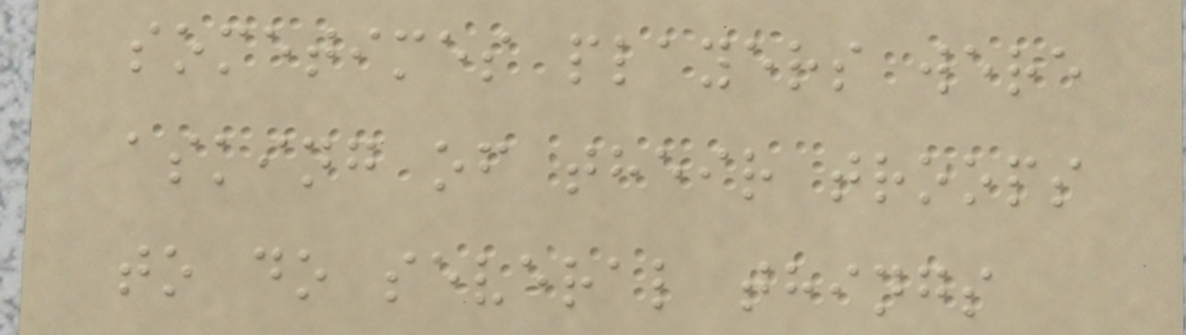sometimes players were
asking of their troops
to do several things
